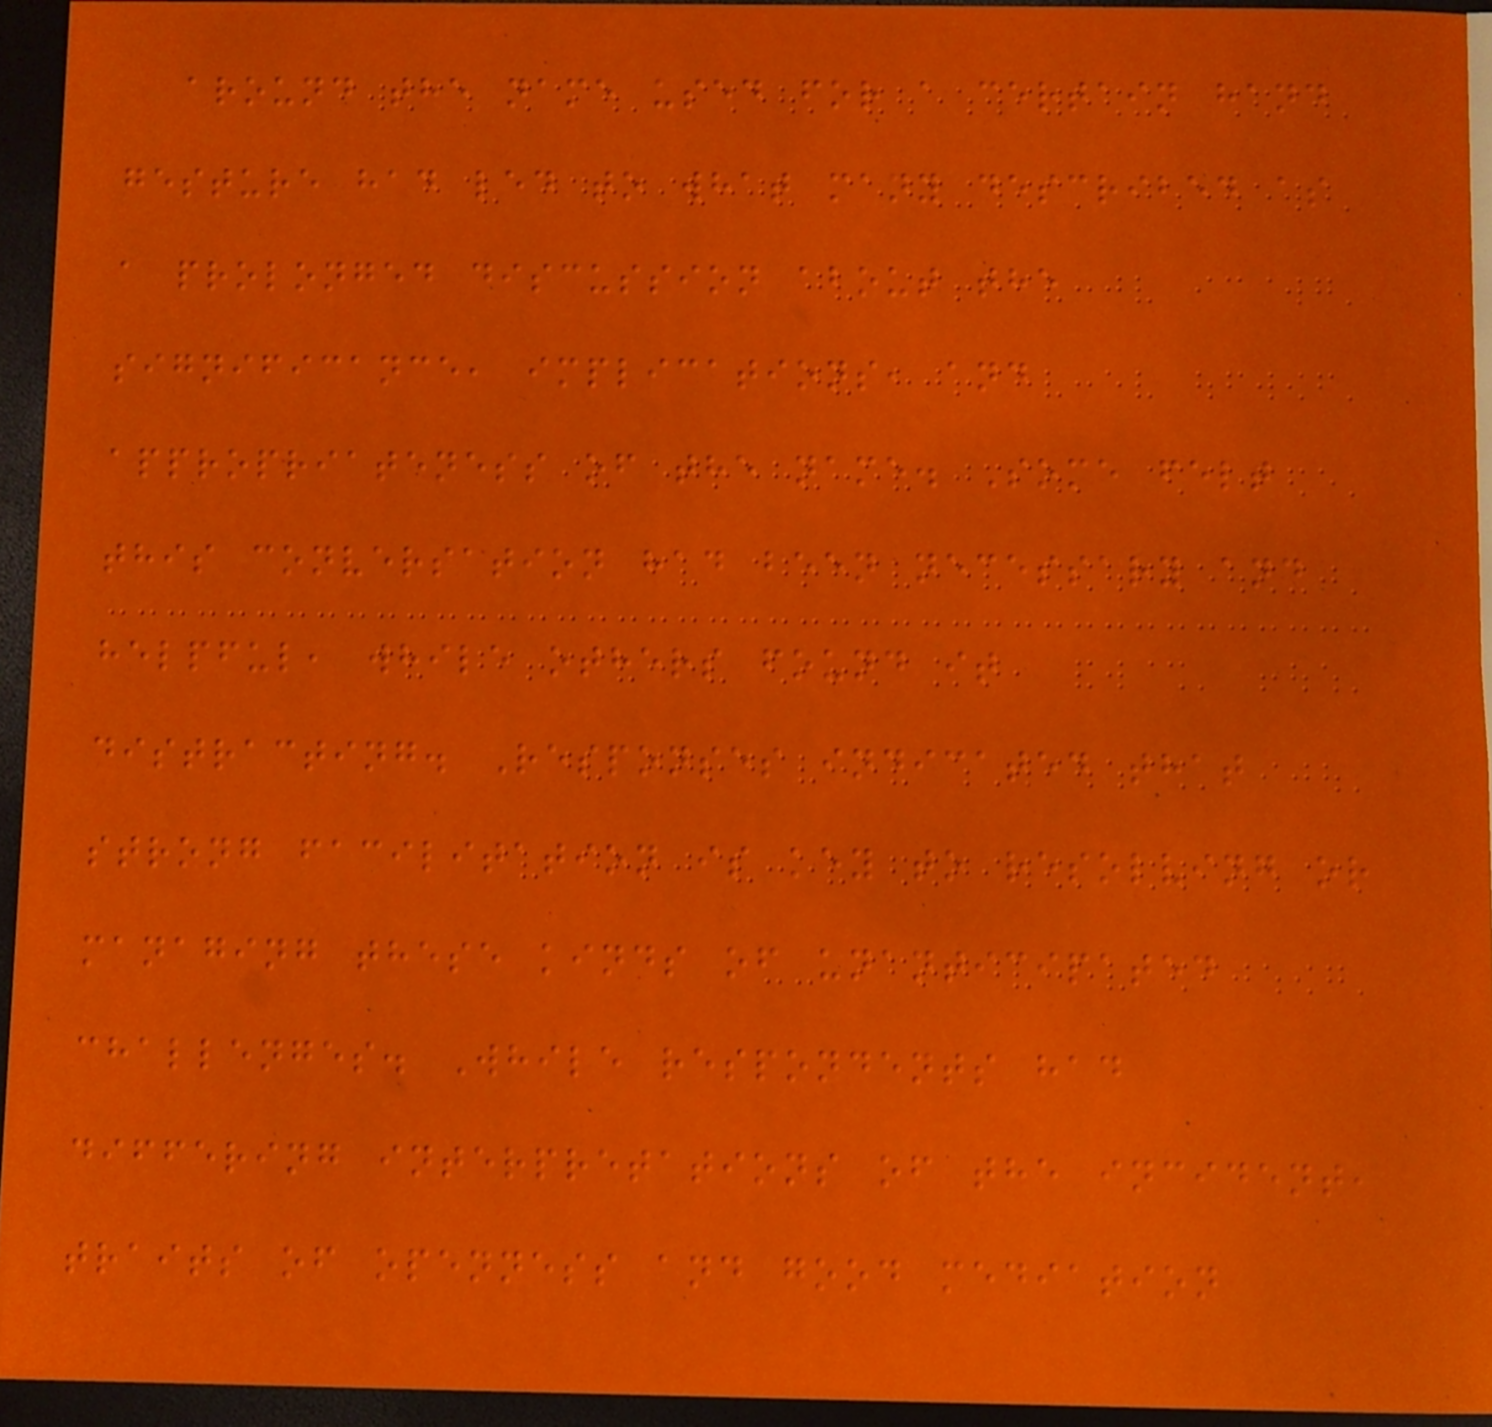around the name used for a certain hand
gesture had led to what many described as
a prolonged discussion about the
significance, implications, and
appropriateness of the name. Some felt
this conversation had been necessary and
helpful, while others found it
distracting. Responses indicated that
strong facilitation is key to resolving or
managing these kinds of unanticipated
challenges. While respondents had
differing interpretations of the incident,
traits of openness and good mediation
